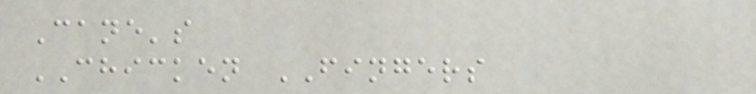Cane's
CHICKEN FINGERS
